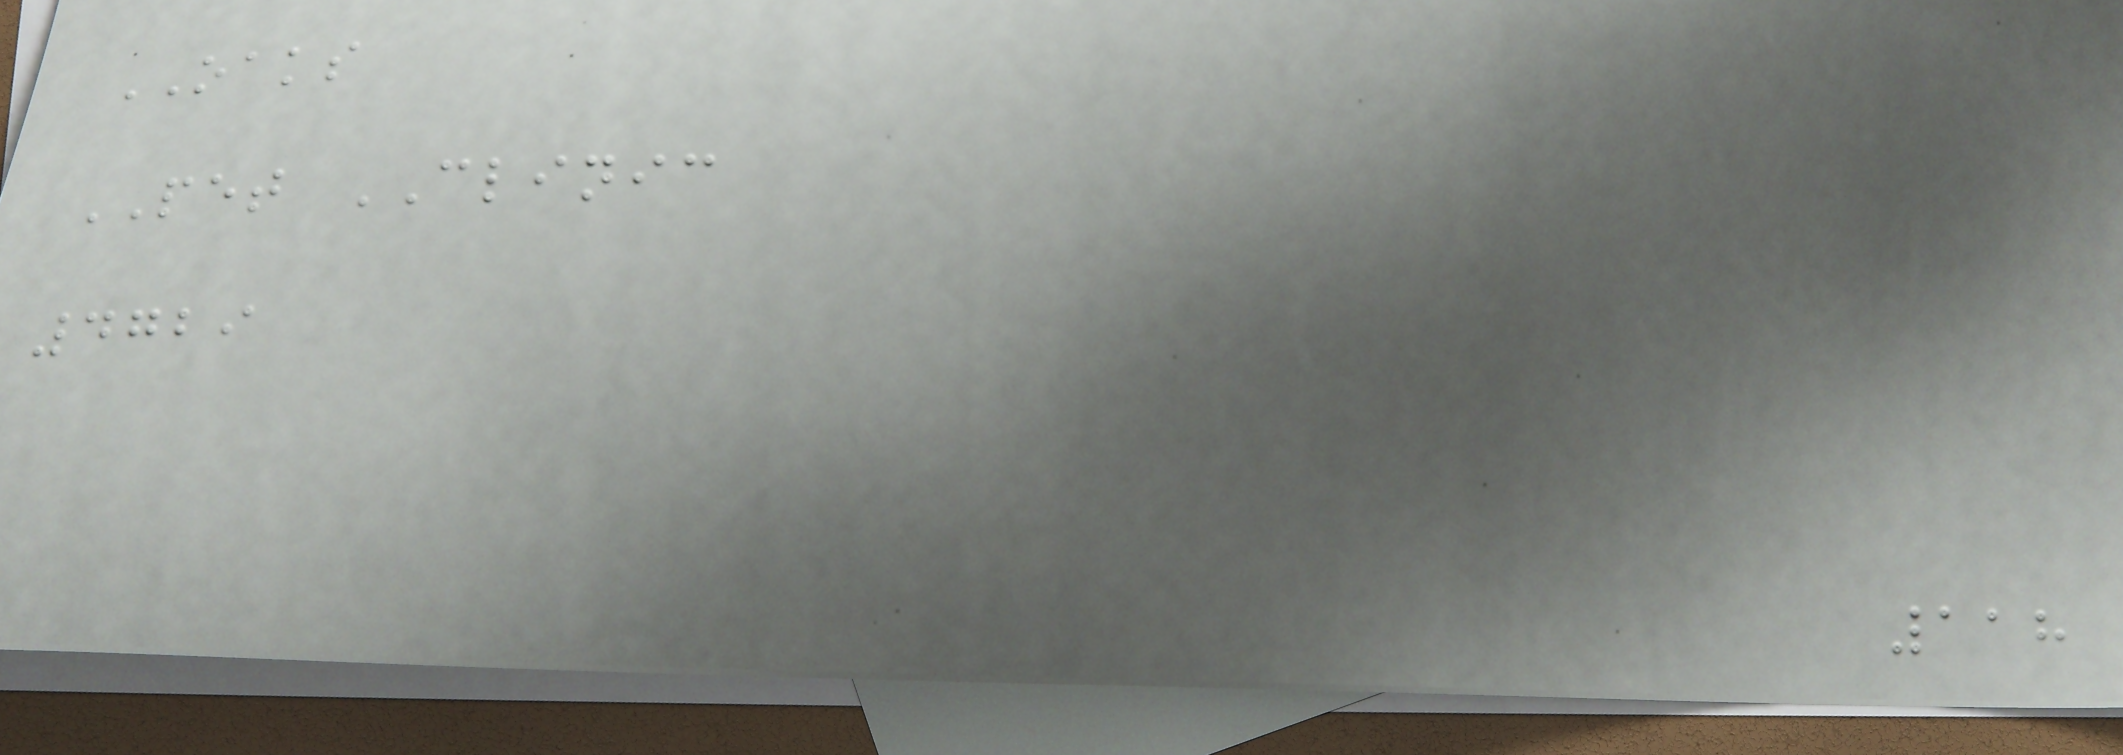OAKS
PET CLINIC
4729
118
